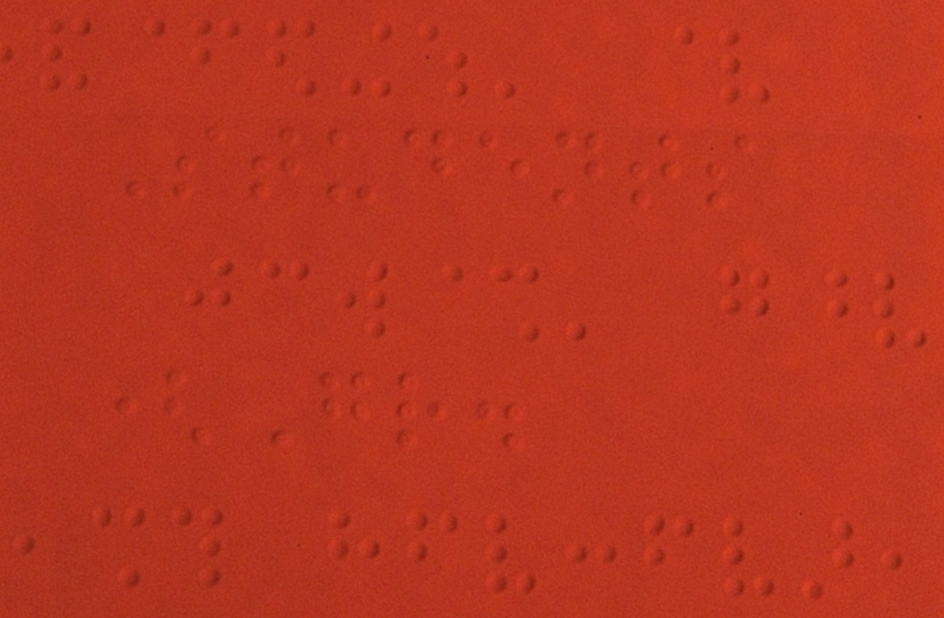Students
(Gr.
